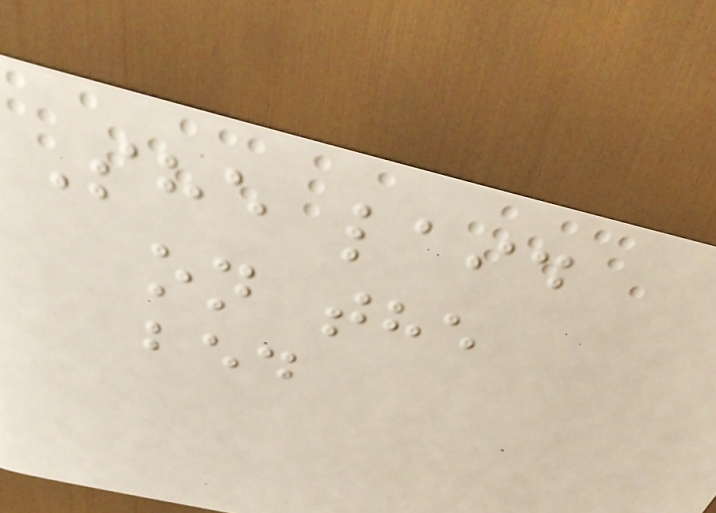She laid
on the
bed
